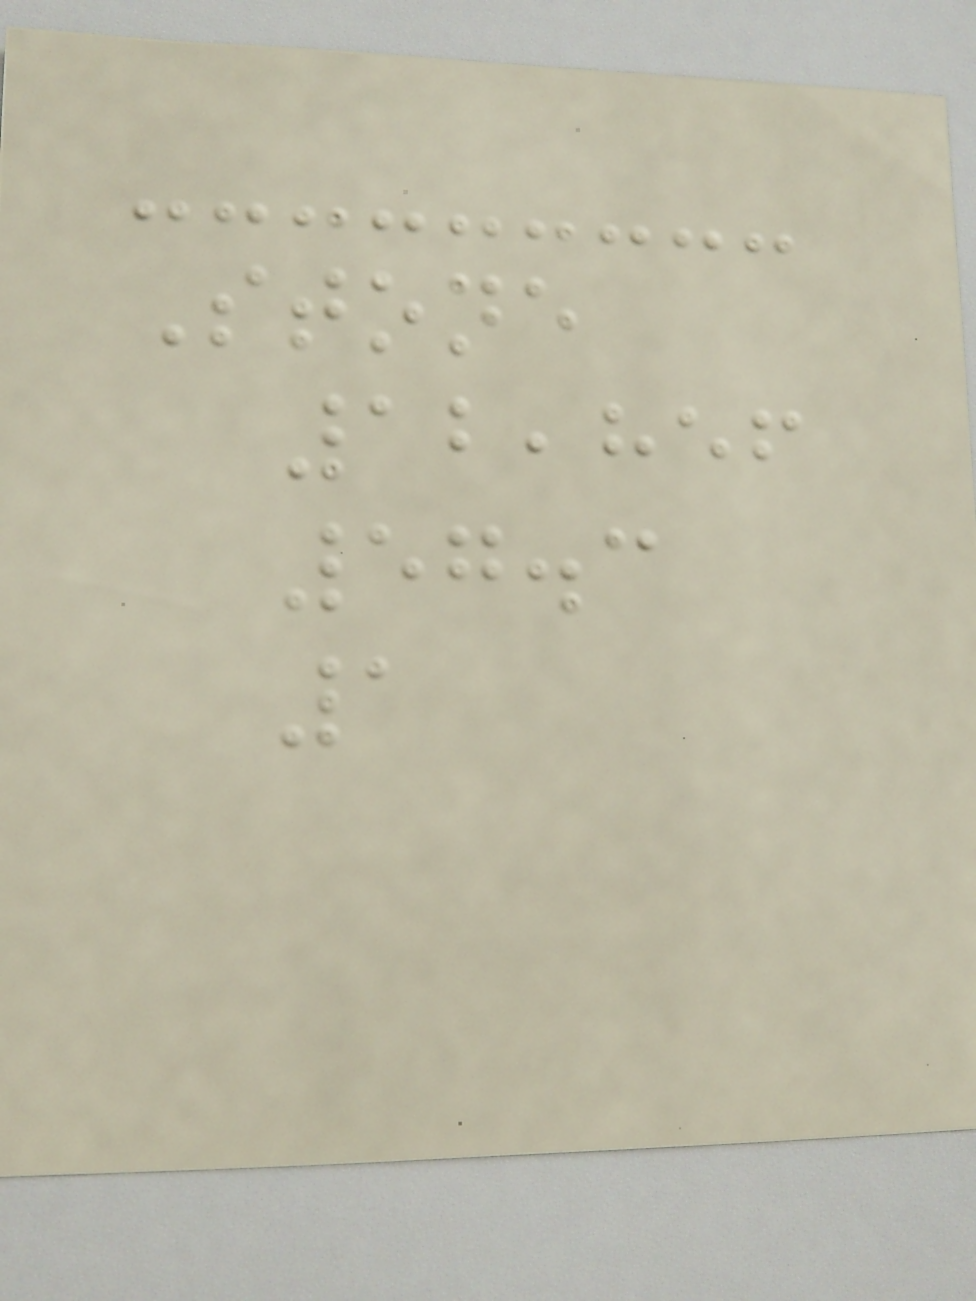Stone
12,856
57.3
1
